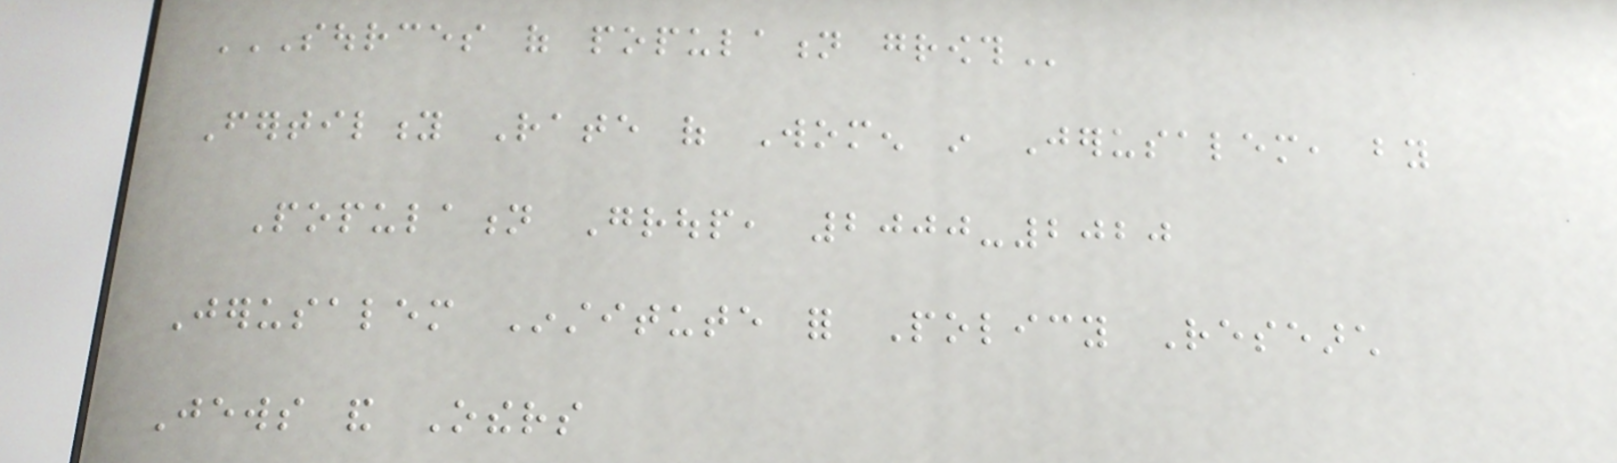SOURCES OF POPULATION GROWTH
Fertility Rate of Women in Jerusalem, by
Population Group, 2000-2020
Jerusalem Institute for Policy Research
Jews and Others
